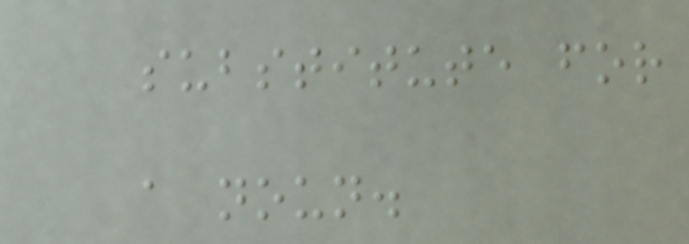substitute for
a noun.
